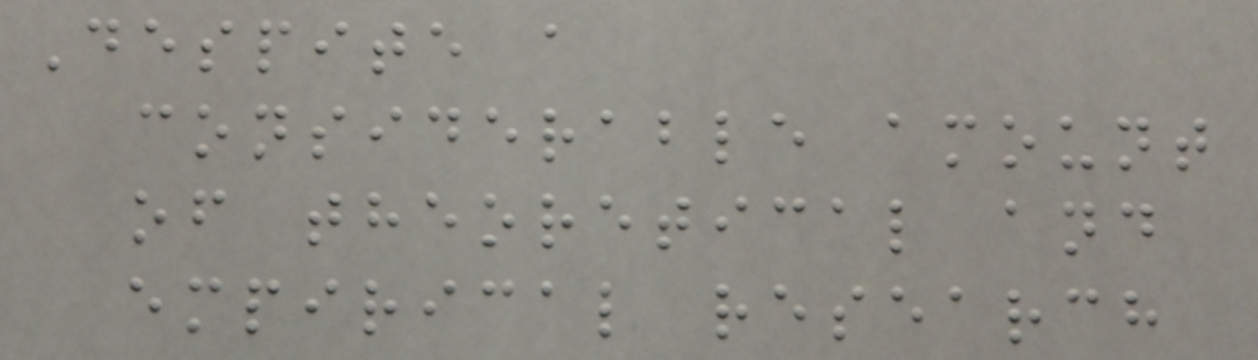Despite a
considerable amount
of theoretical and
empirical research
